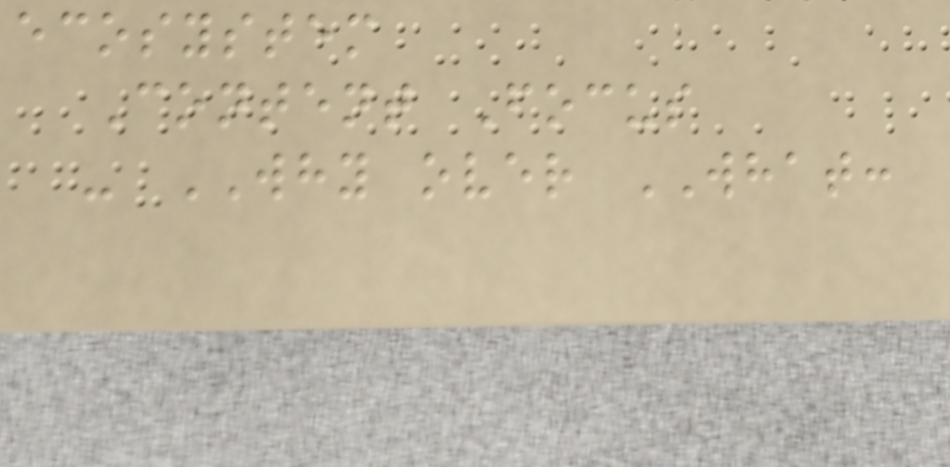ecosystem
Content Focus
- WHY over WHAT:
